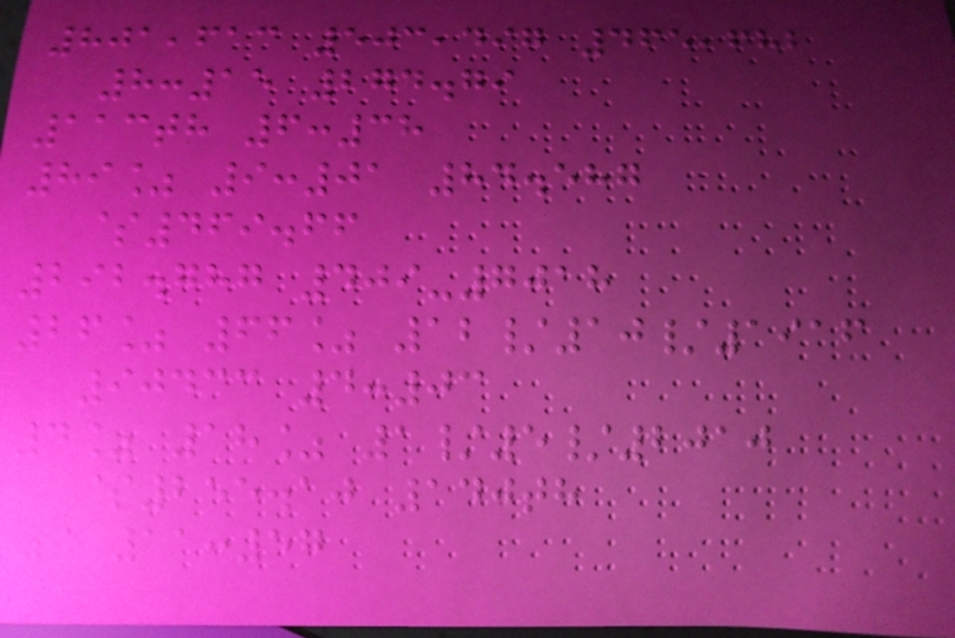801,613 503,497 465,682
8:15 274.79
113th 6:38
89% 9:01 84.587
$469.66
292.787 409-7018
26% 66% 12/10/1916
90433 4:03
4% 18% 1/5/2010
$255.10 140th
9 11:57
